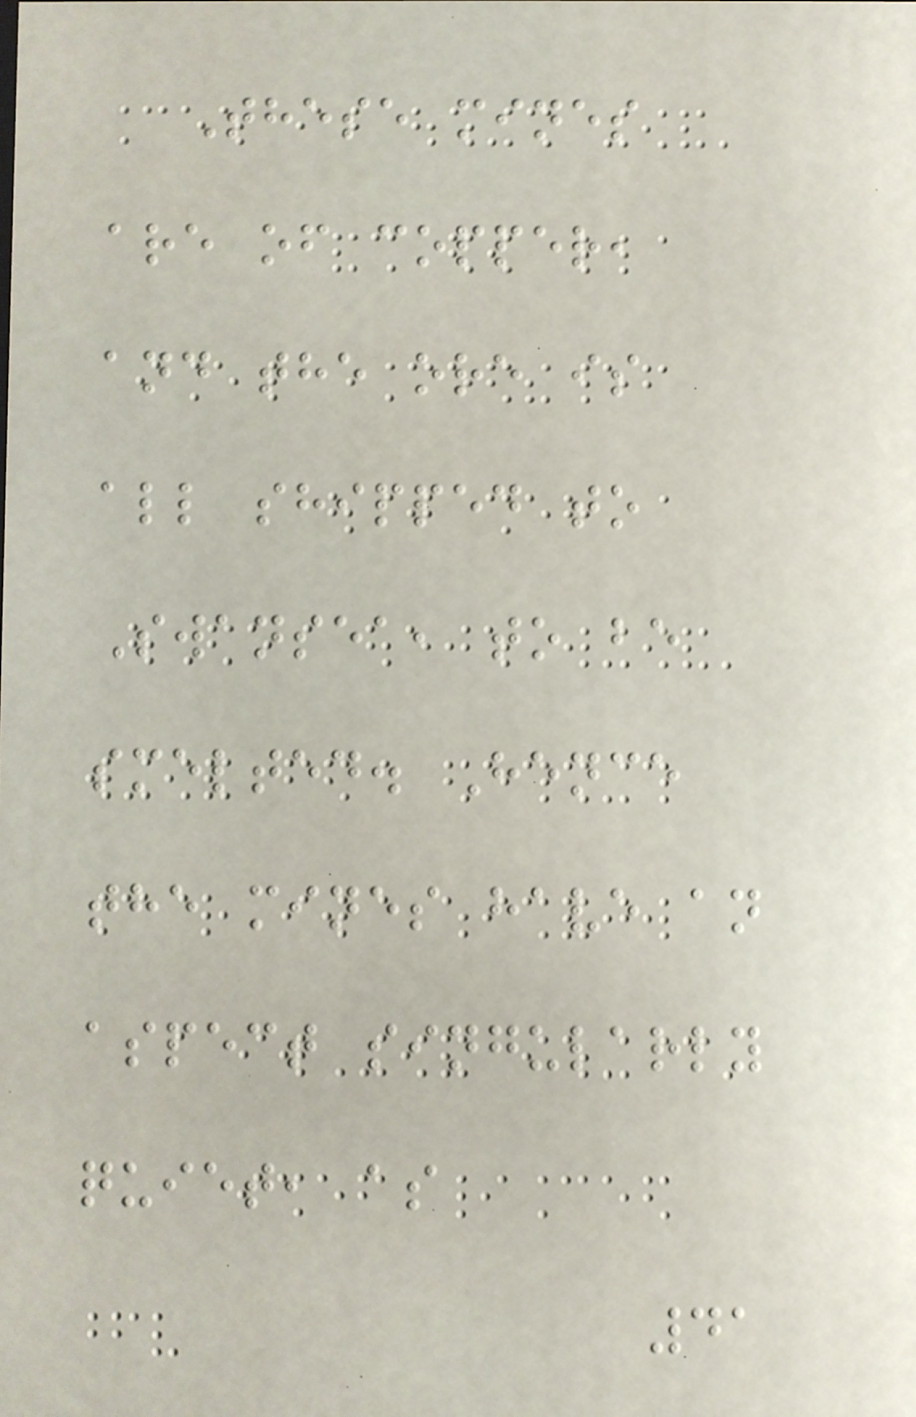These mines
are of copper,
and the ore is
all shipped to
Swansea, to be
smelted. Hence
the mines have an
aspect singularly
quiet, as
41
